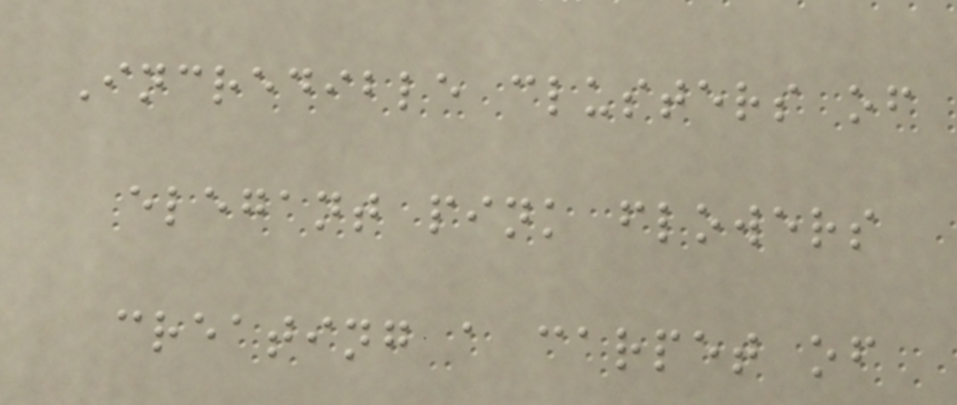Incredible clusters of
elegant pink flowers
creating a carpet of
